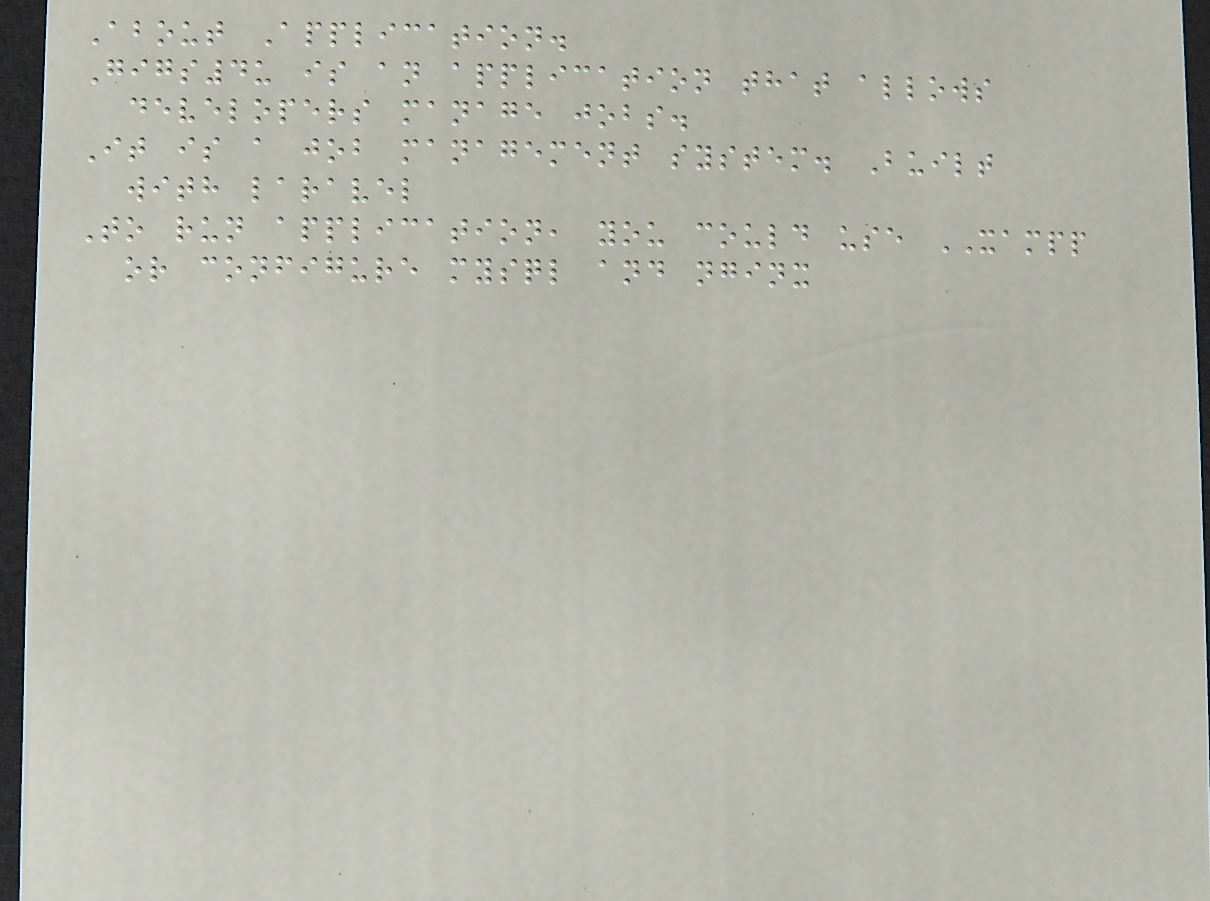About Application.
Gigs4u is an application that allows
developers manage jobs.
It is a job management system. Built
with laravel
To run application, you could use XAMPP
or configure mysql and nginx
